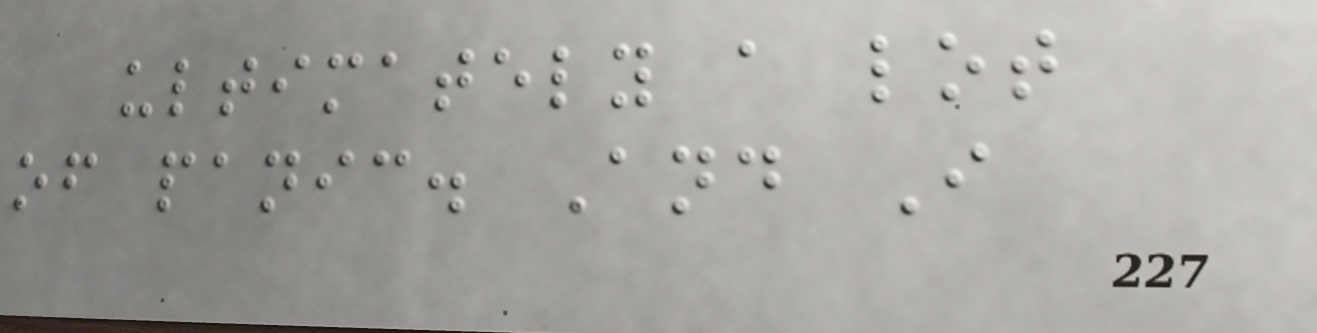ultimately a lot
of panic. And I
